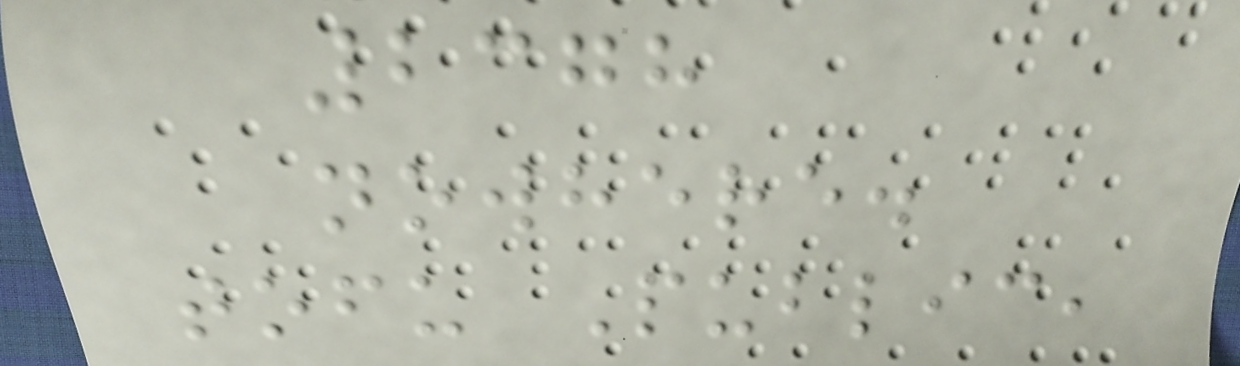2378
nowhere.
tofu Public,
